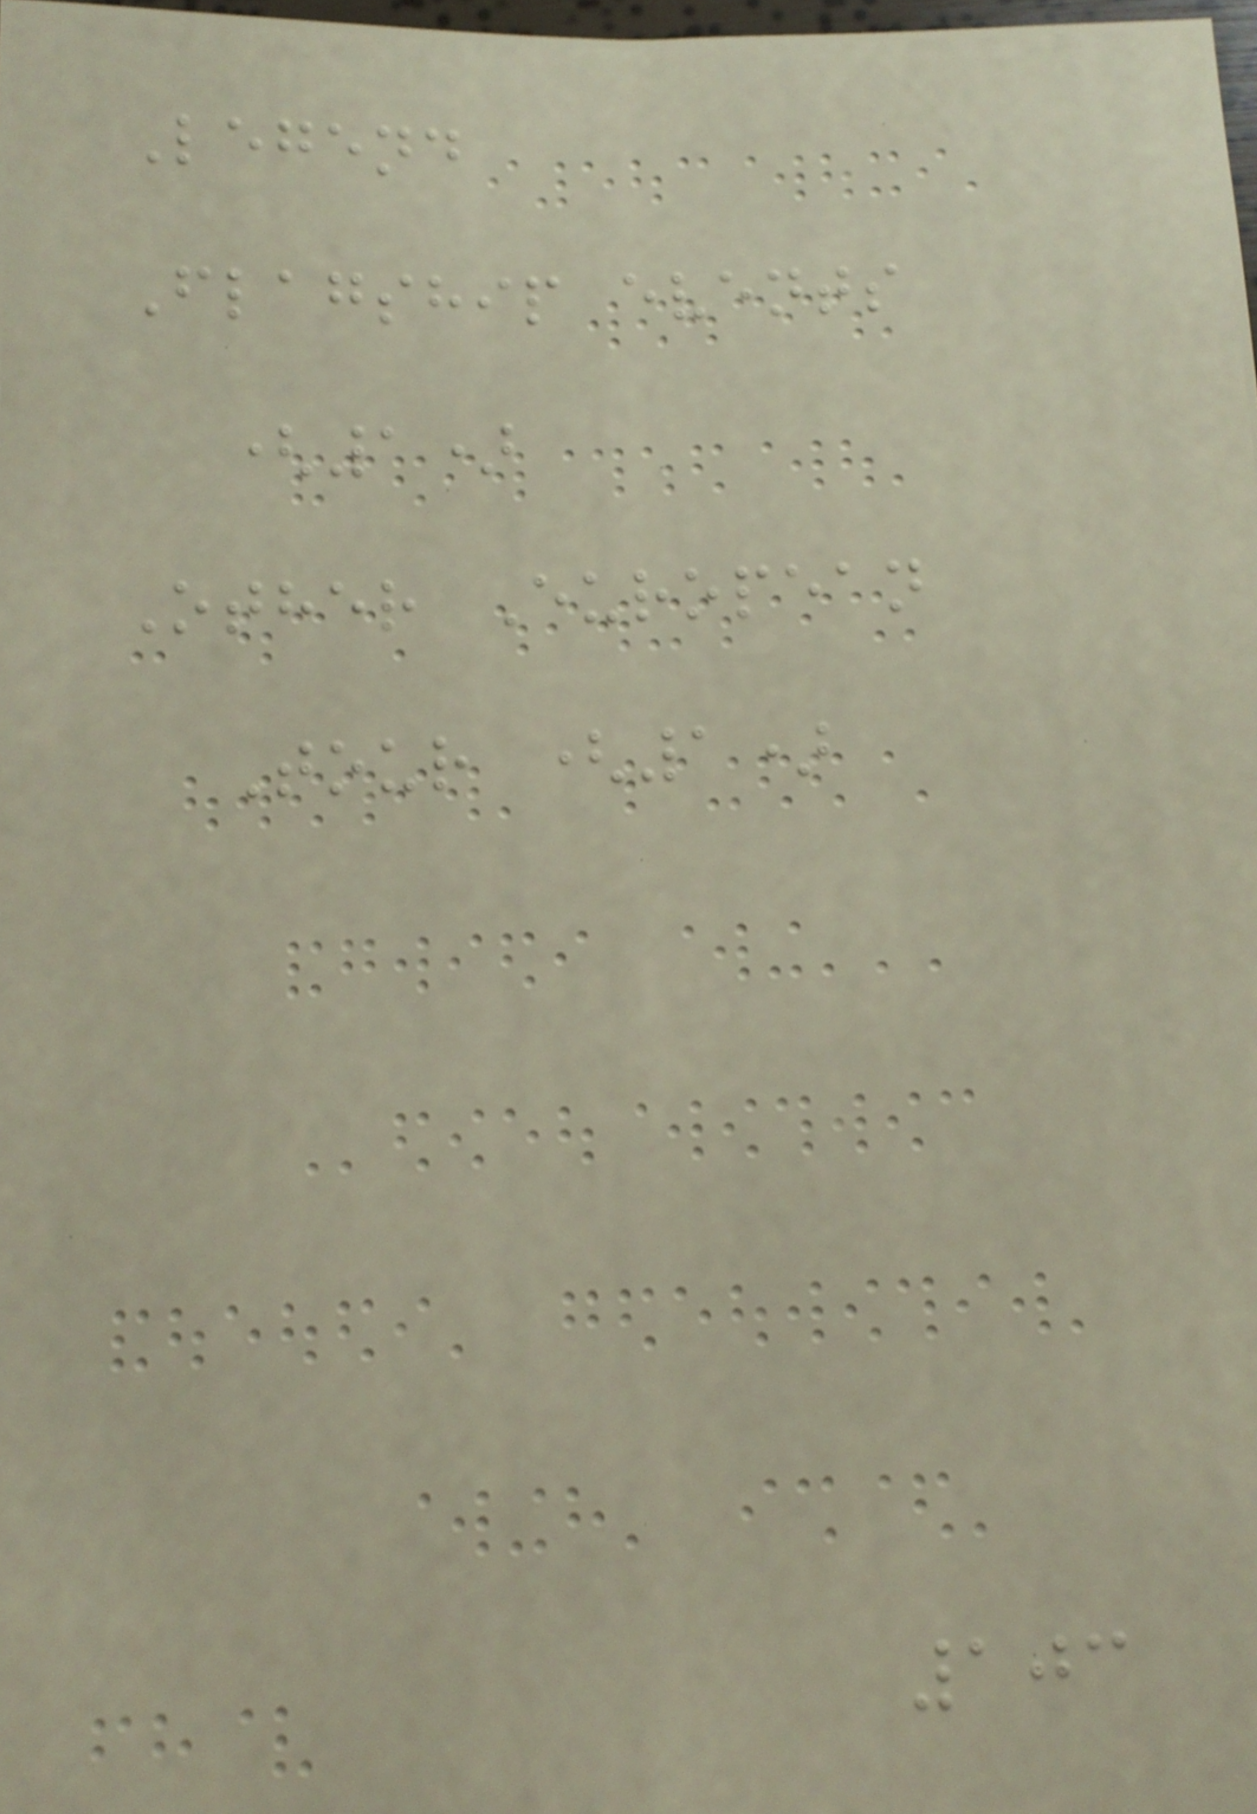Legend
Flagship events
(1)
Other European
Tour (1)
103
